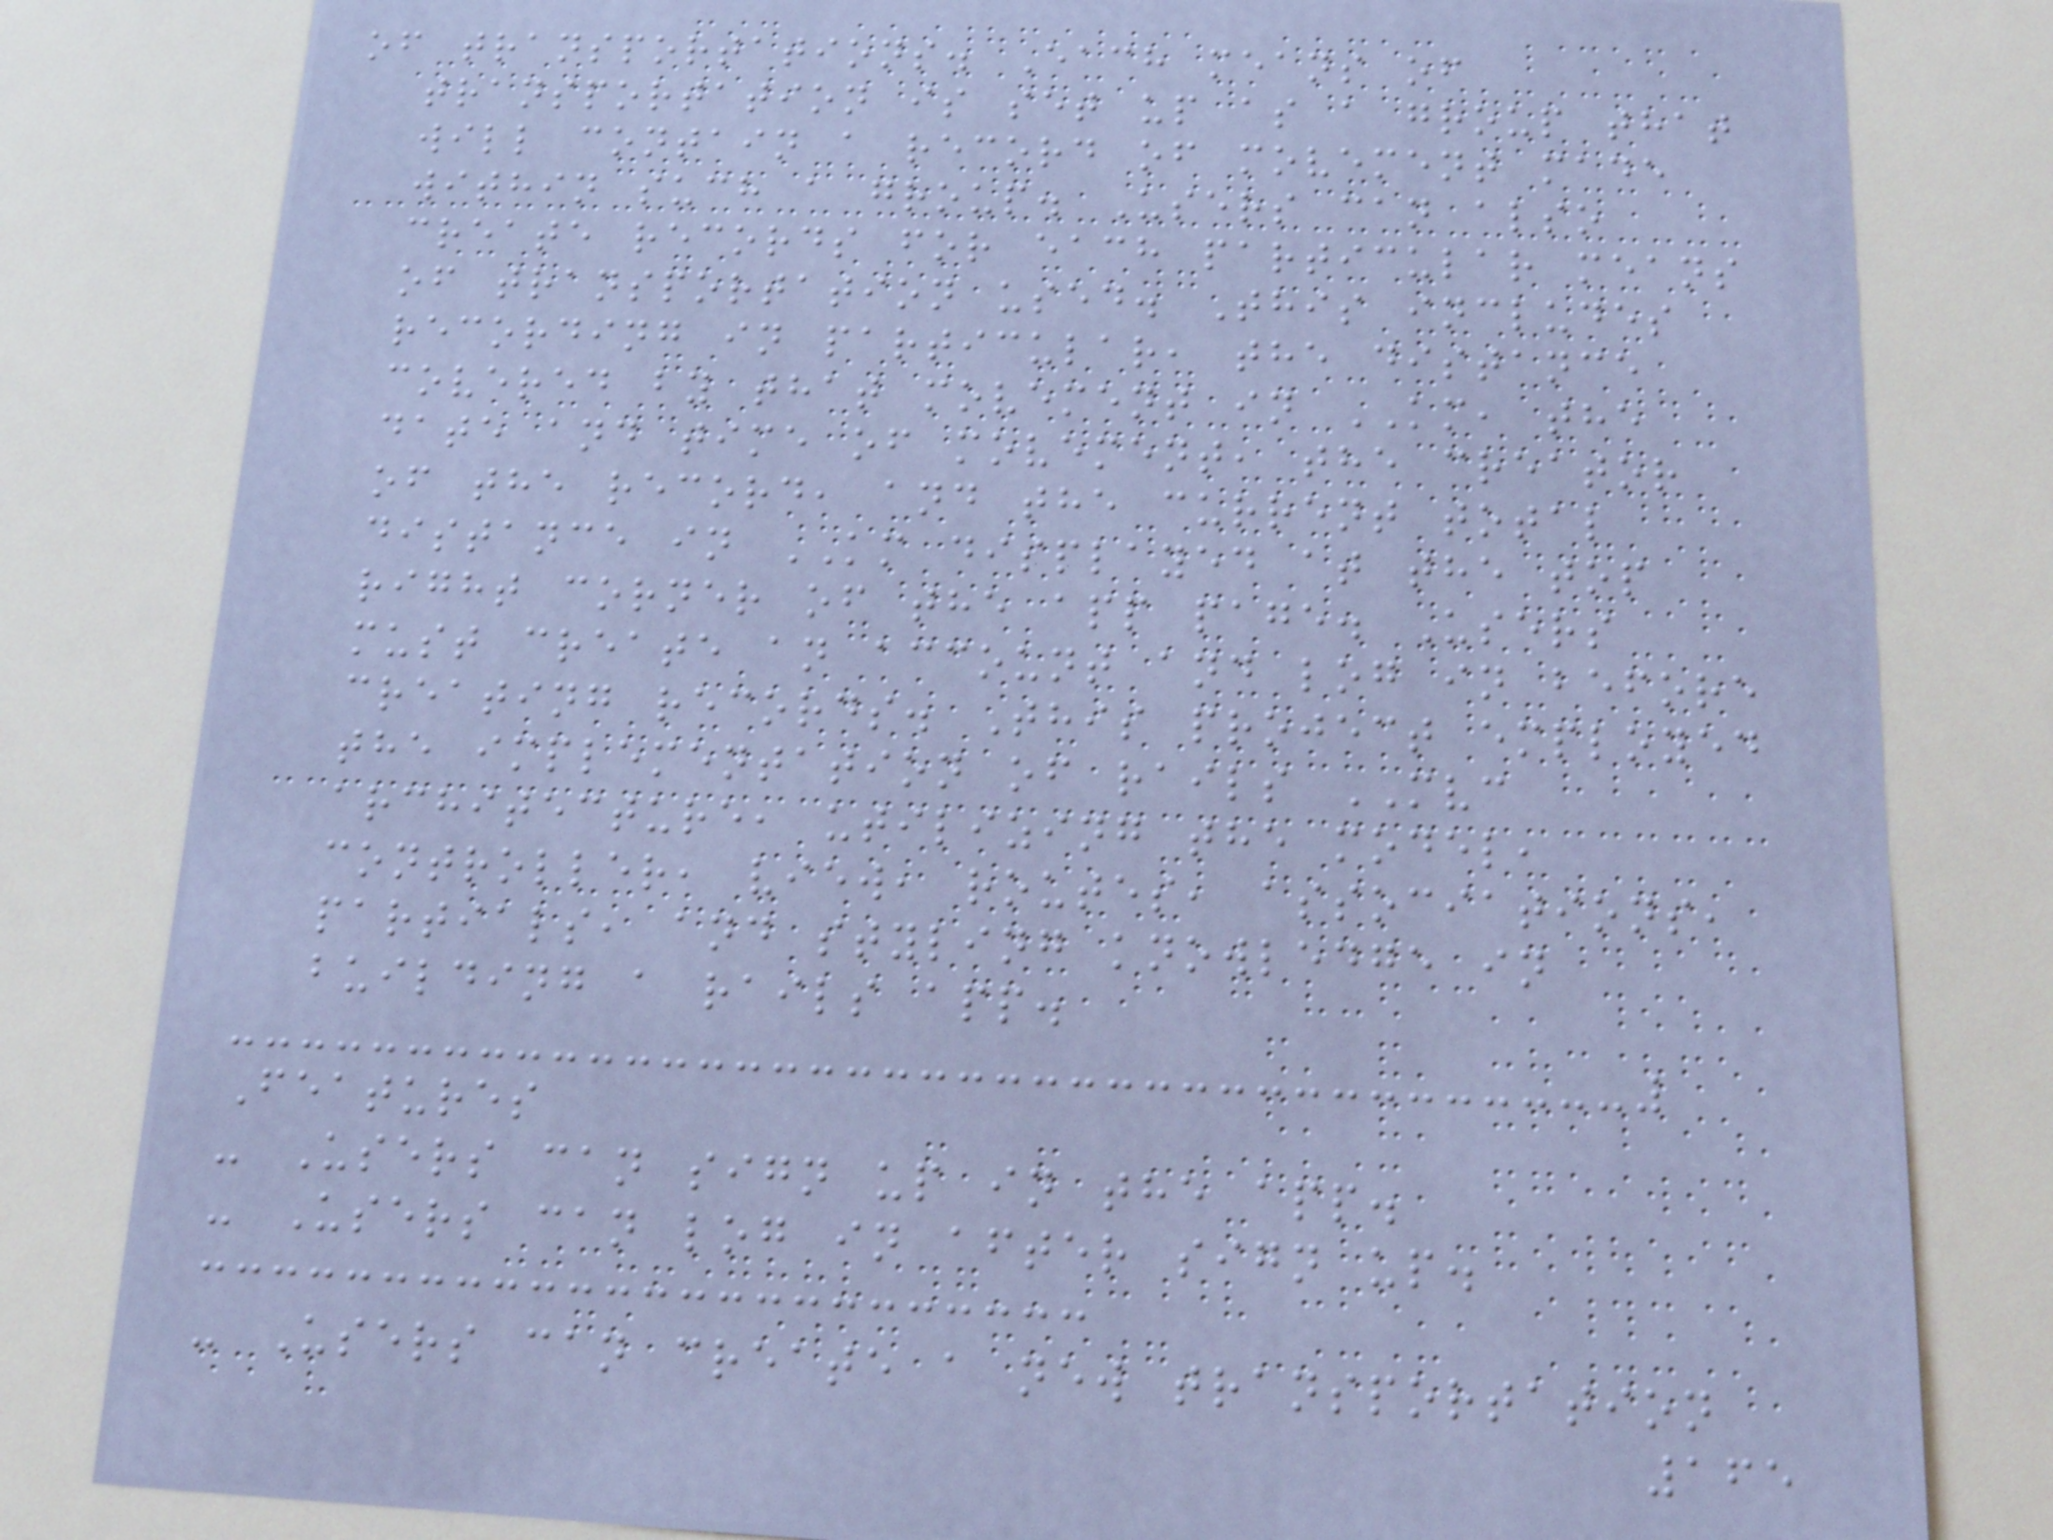of transportations. Each means of
transportation is set up as a group that
will contain a record of movement made
within such a group. Users can also
create records for each particular means
of transportation used. This includes
recording in particular, the distance
covered by that movement in KM, the
date and time of movement, the creator
of the record, and the current total
distance in KM displayed at the top
right corner of the app page. Users
must create an account and log in before
creating records. This project employed
the implementation of rails MVC
architecture, utilizing the model,
controller, view, routes, associations,
partials, and styling knowledge in
building a rails app.
Features
- Users can sign up in the app.
- Users can log in after sign up.
- Users can create a new transportation
165
